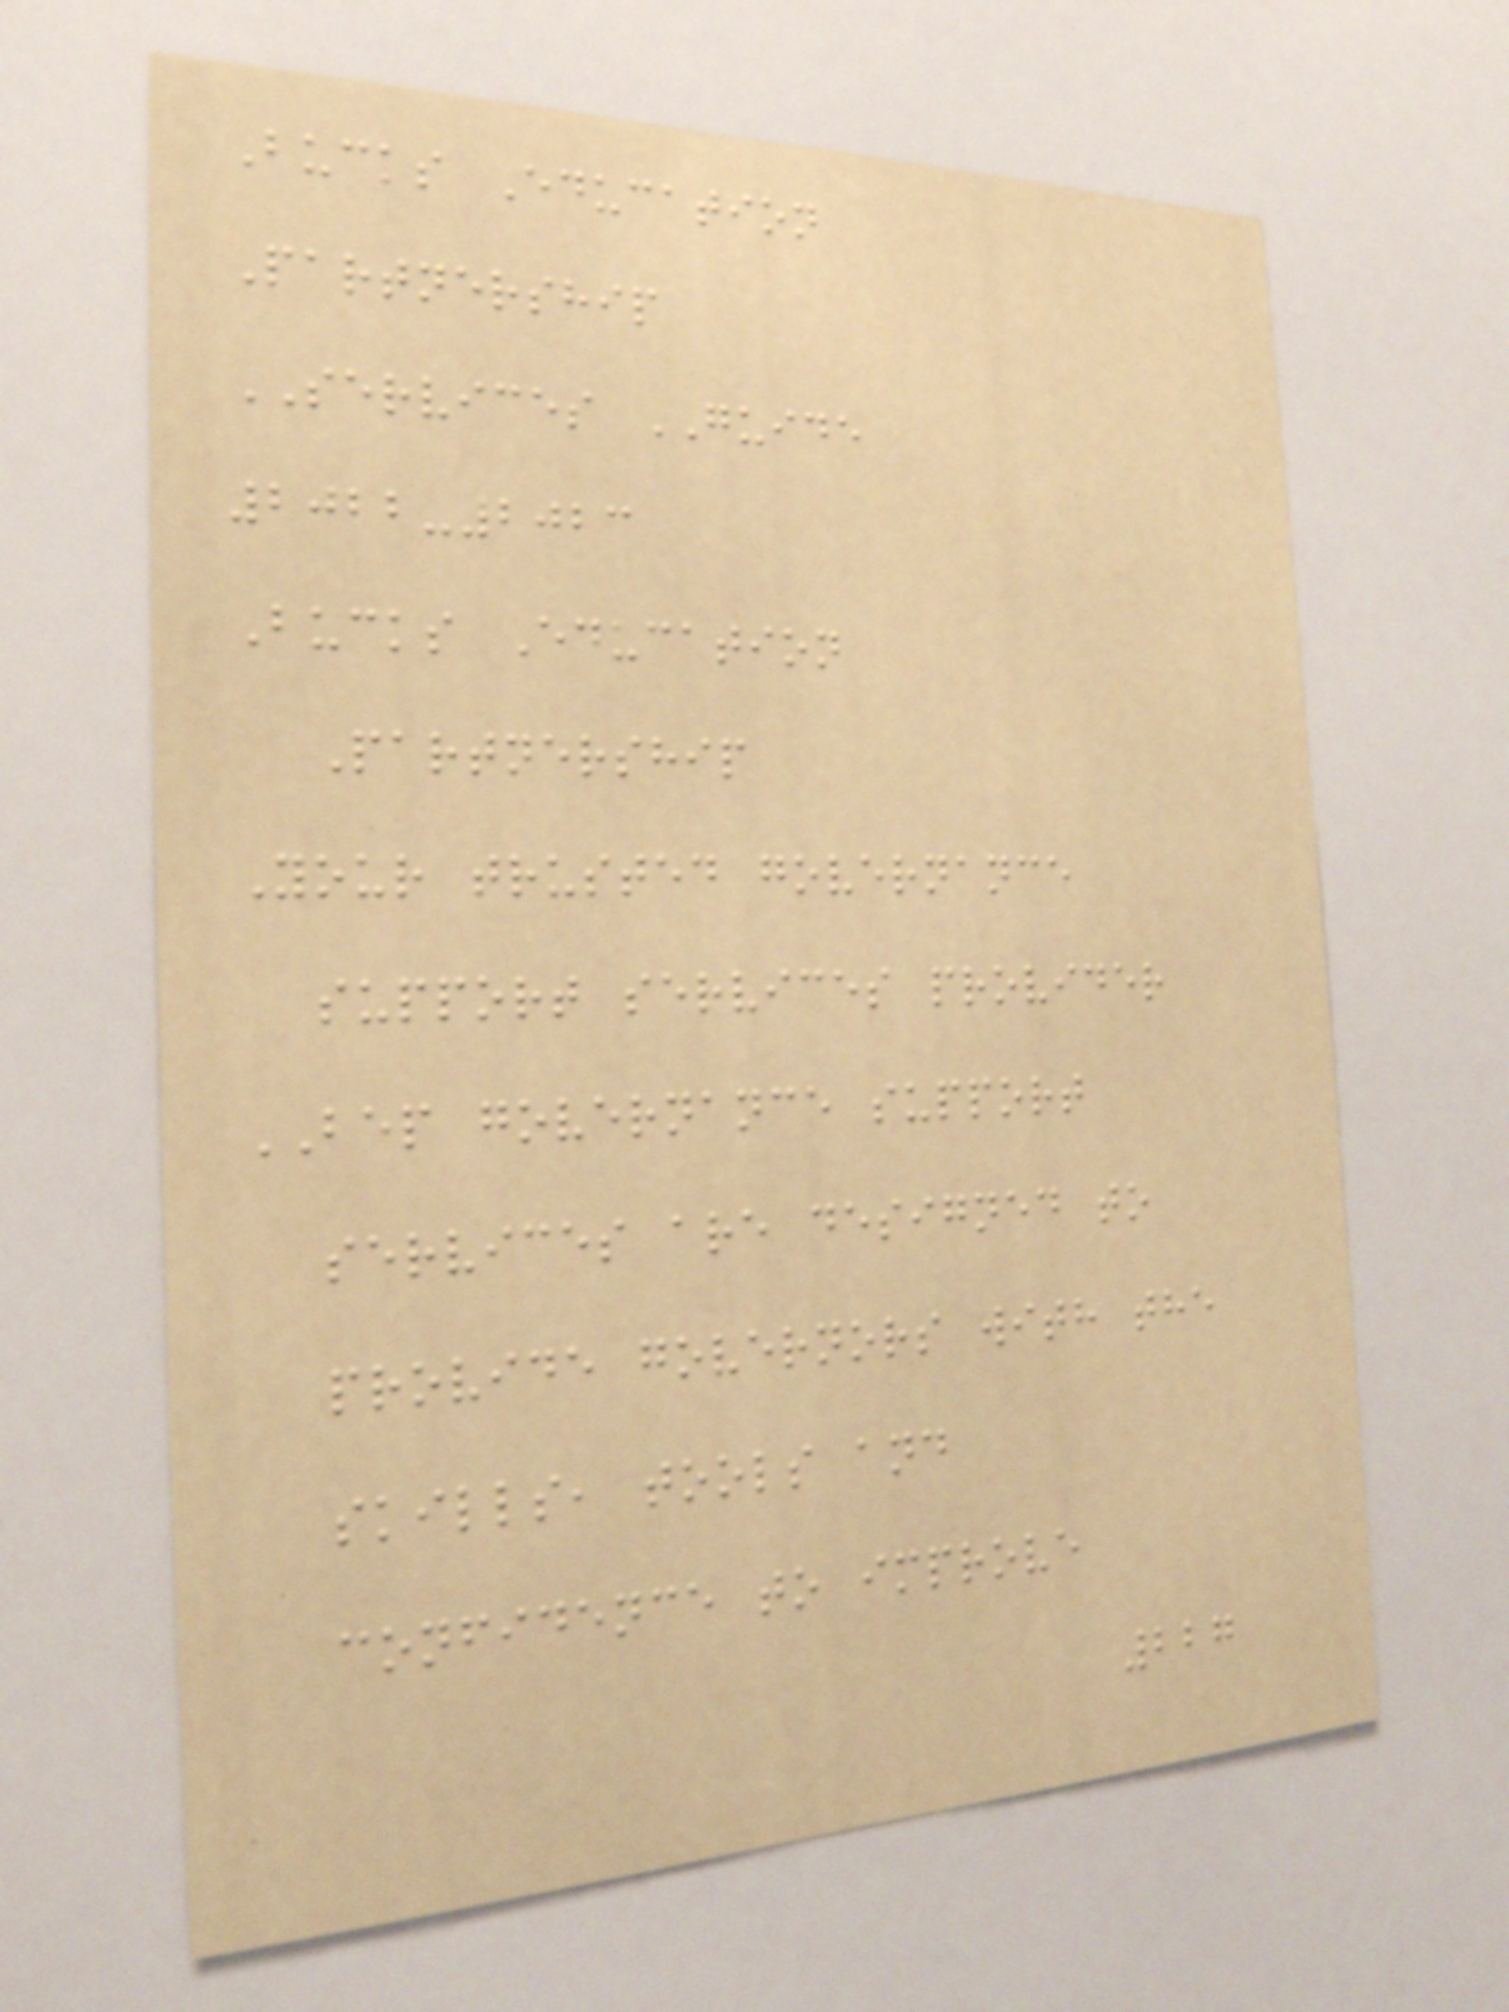Bucks Education
Partnership
SERVICES GUIDE
2022-2023
Bucks Education
Partnership
Your trusted governance
support services provider
BEP governance support
services are designed to
provide governors with the
skills, tools and
confidence to improve
227
